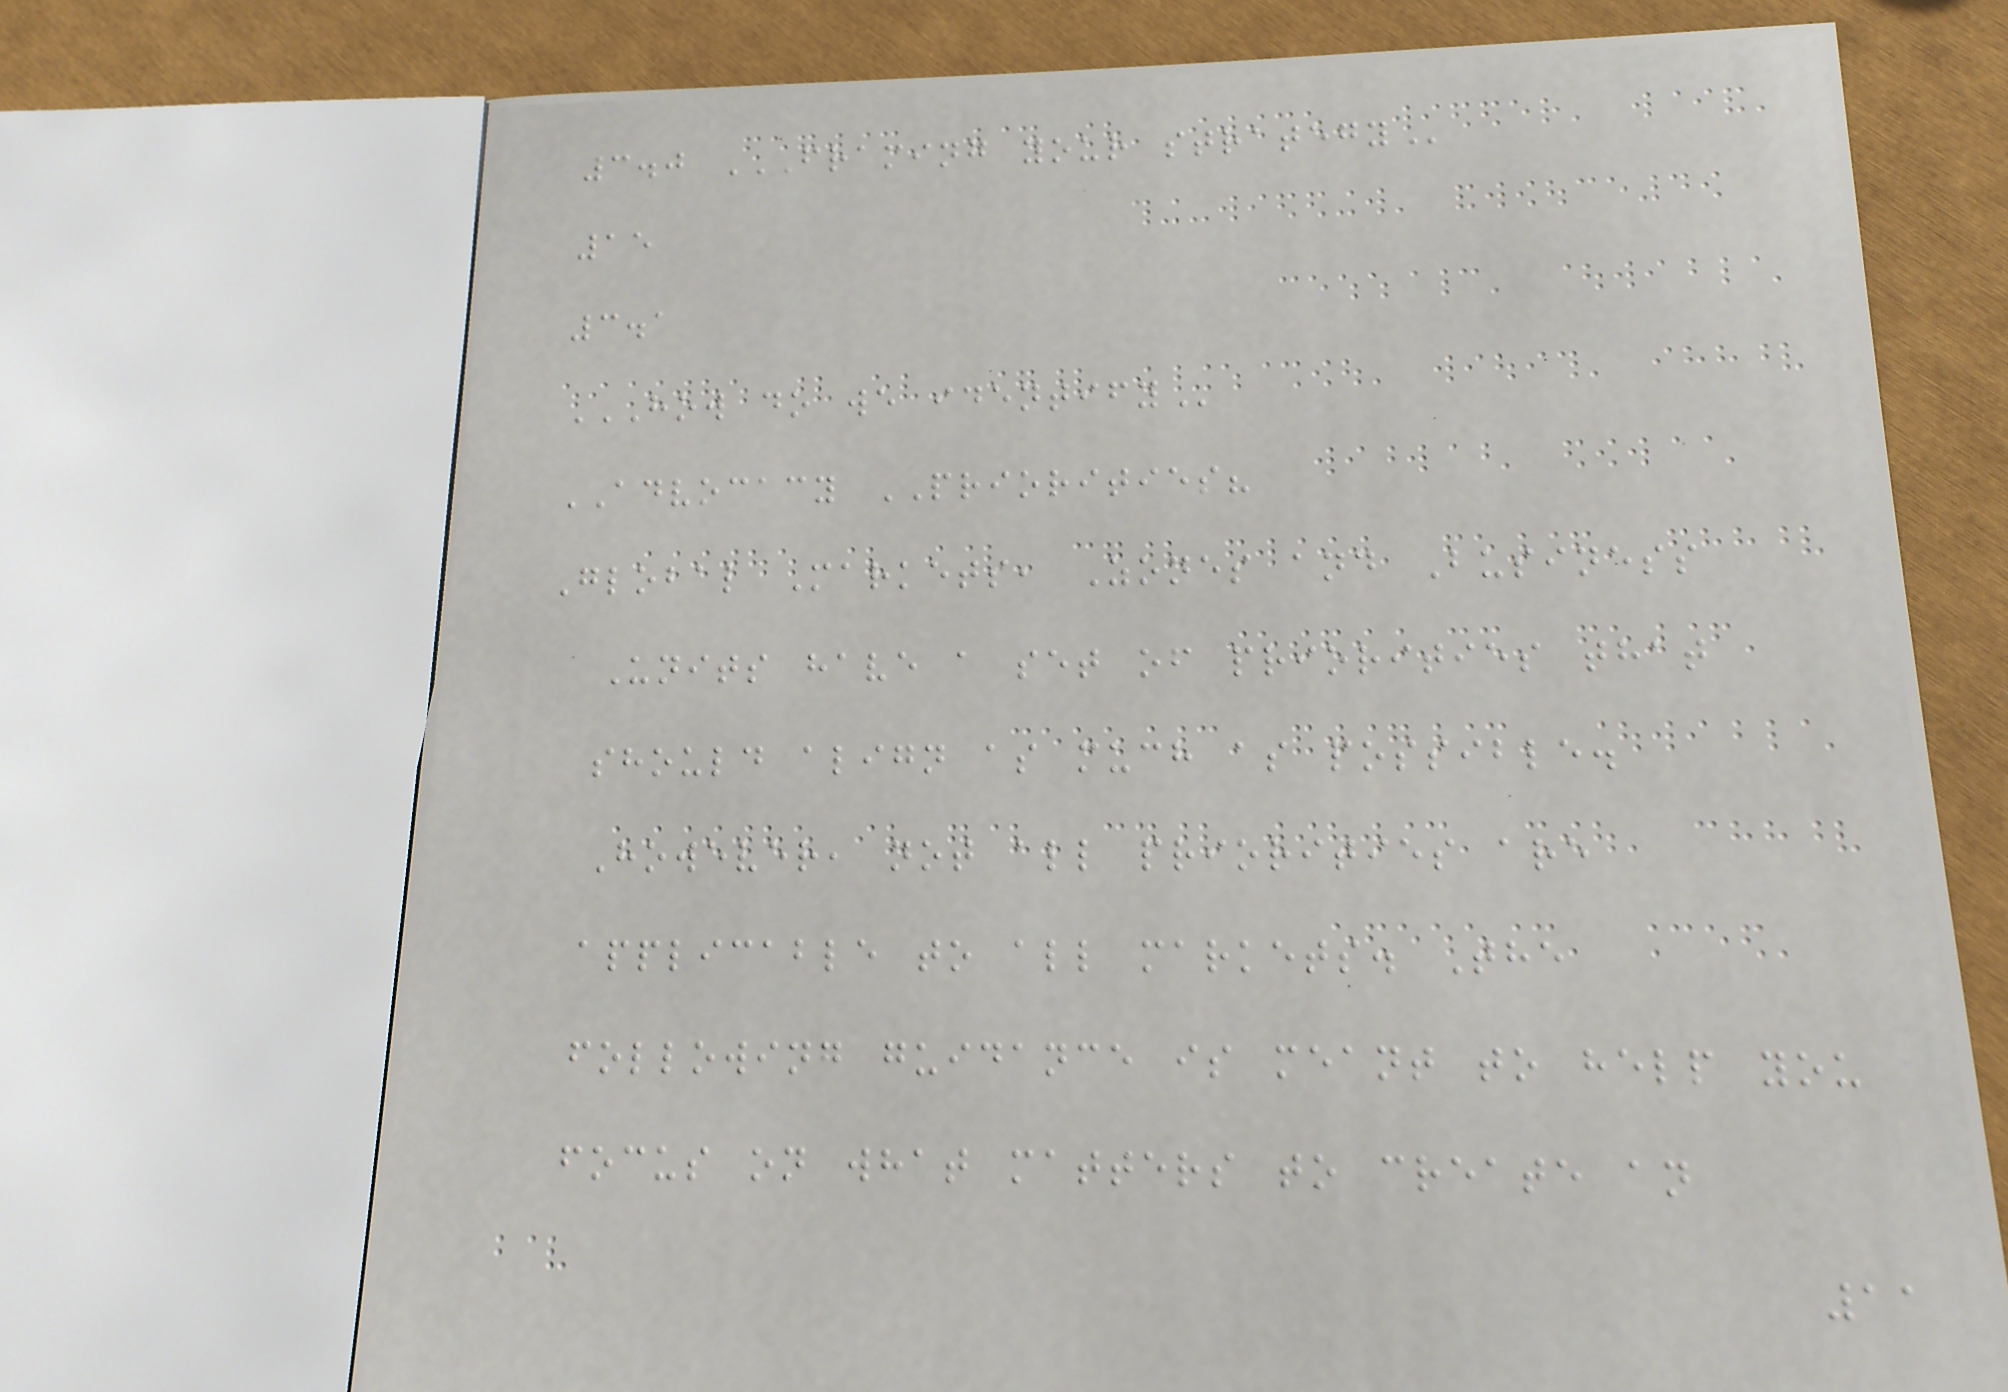3.0 FRAMING YOUR STRATEGY
15
3.1
HOW DO WE IDENTIFY
ADVOCACY PRIORITIES?
Global Markets, Zones and Business
Units have a set of priorities that
should align as much as possible.
However, not all priorities are
applicable to all markets. The
following guidance is meant to help you
focus on what matters to create an
11
